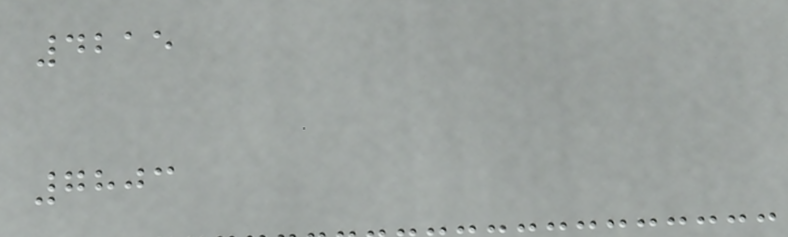4215
7803
